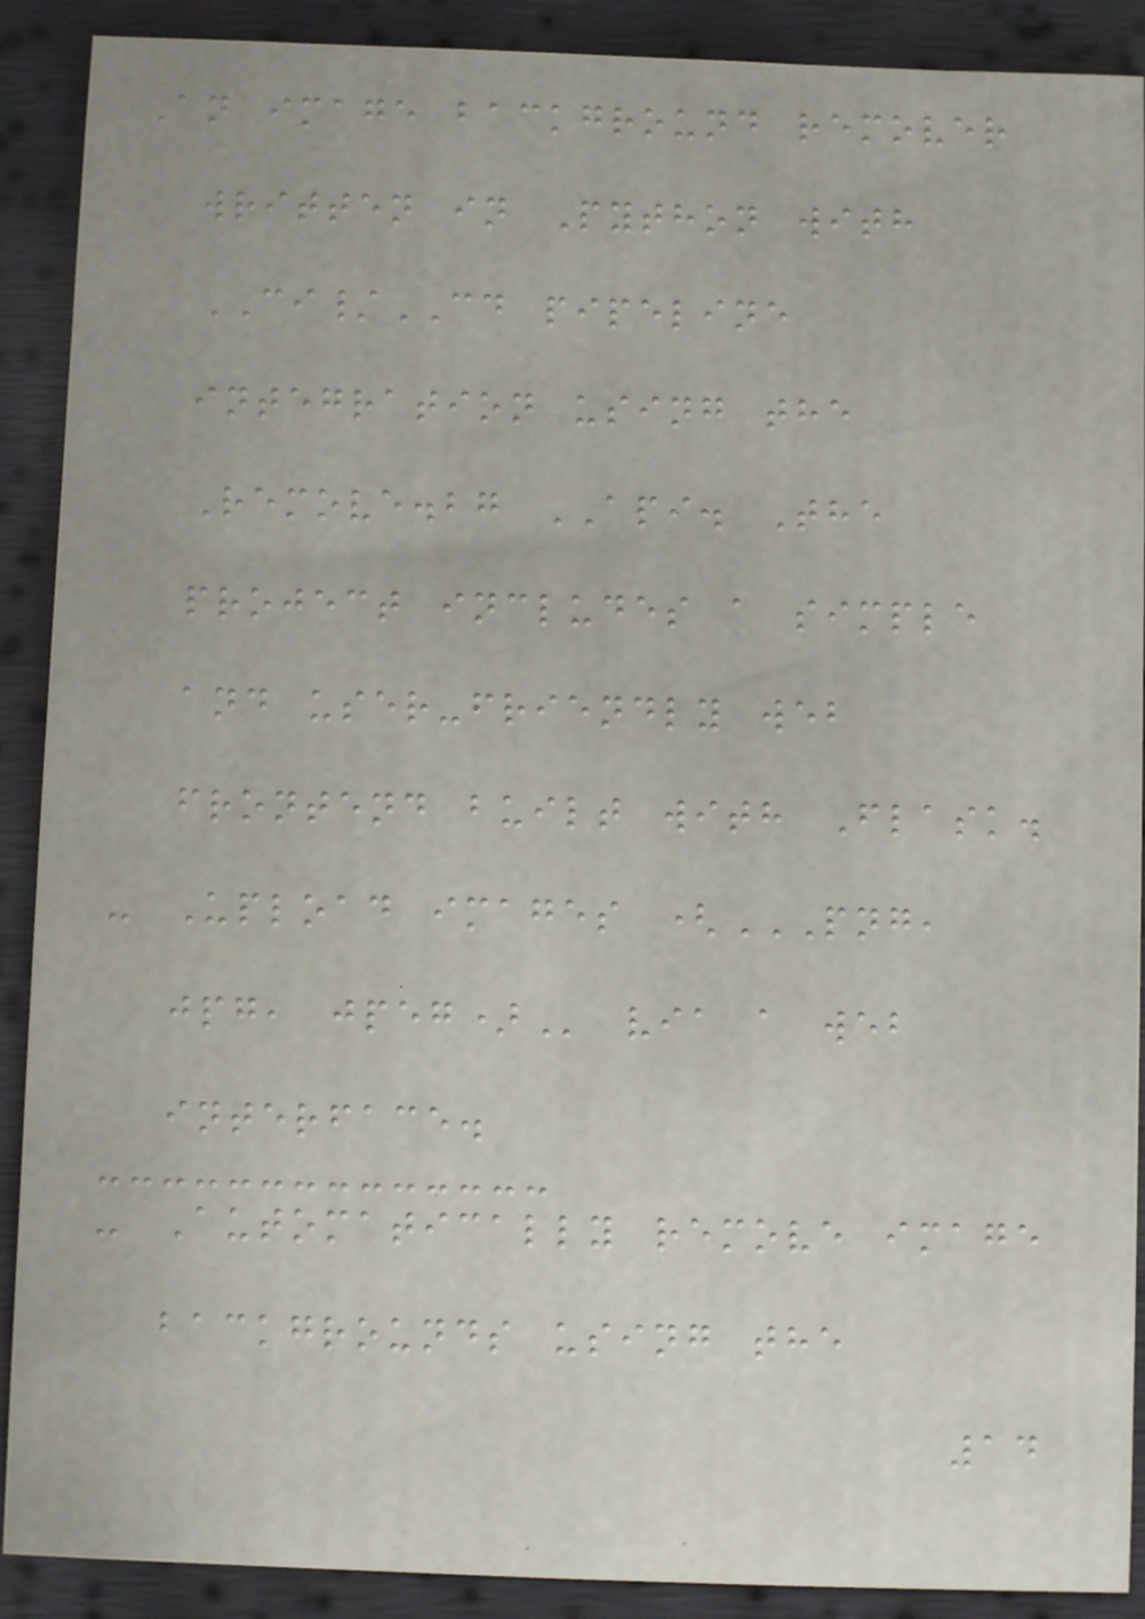An image background remover
written in Python with
CI/CD pipeline
integration using the
Remove.bg API. The
project includes a simple
and user-friendly web
frontend built with Flask.
- Upload images (PNG,
JPG, JPEG) via a web
interface.
- Automatically remove image
backgrounds using the
14
